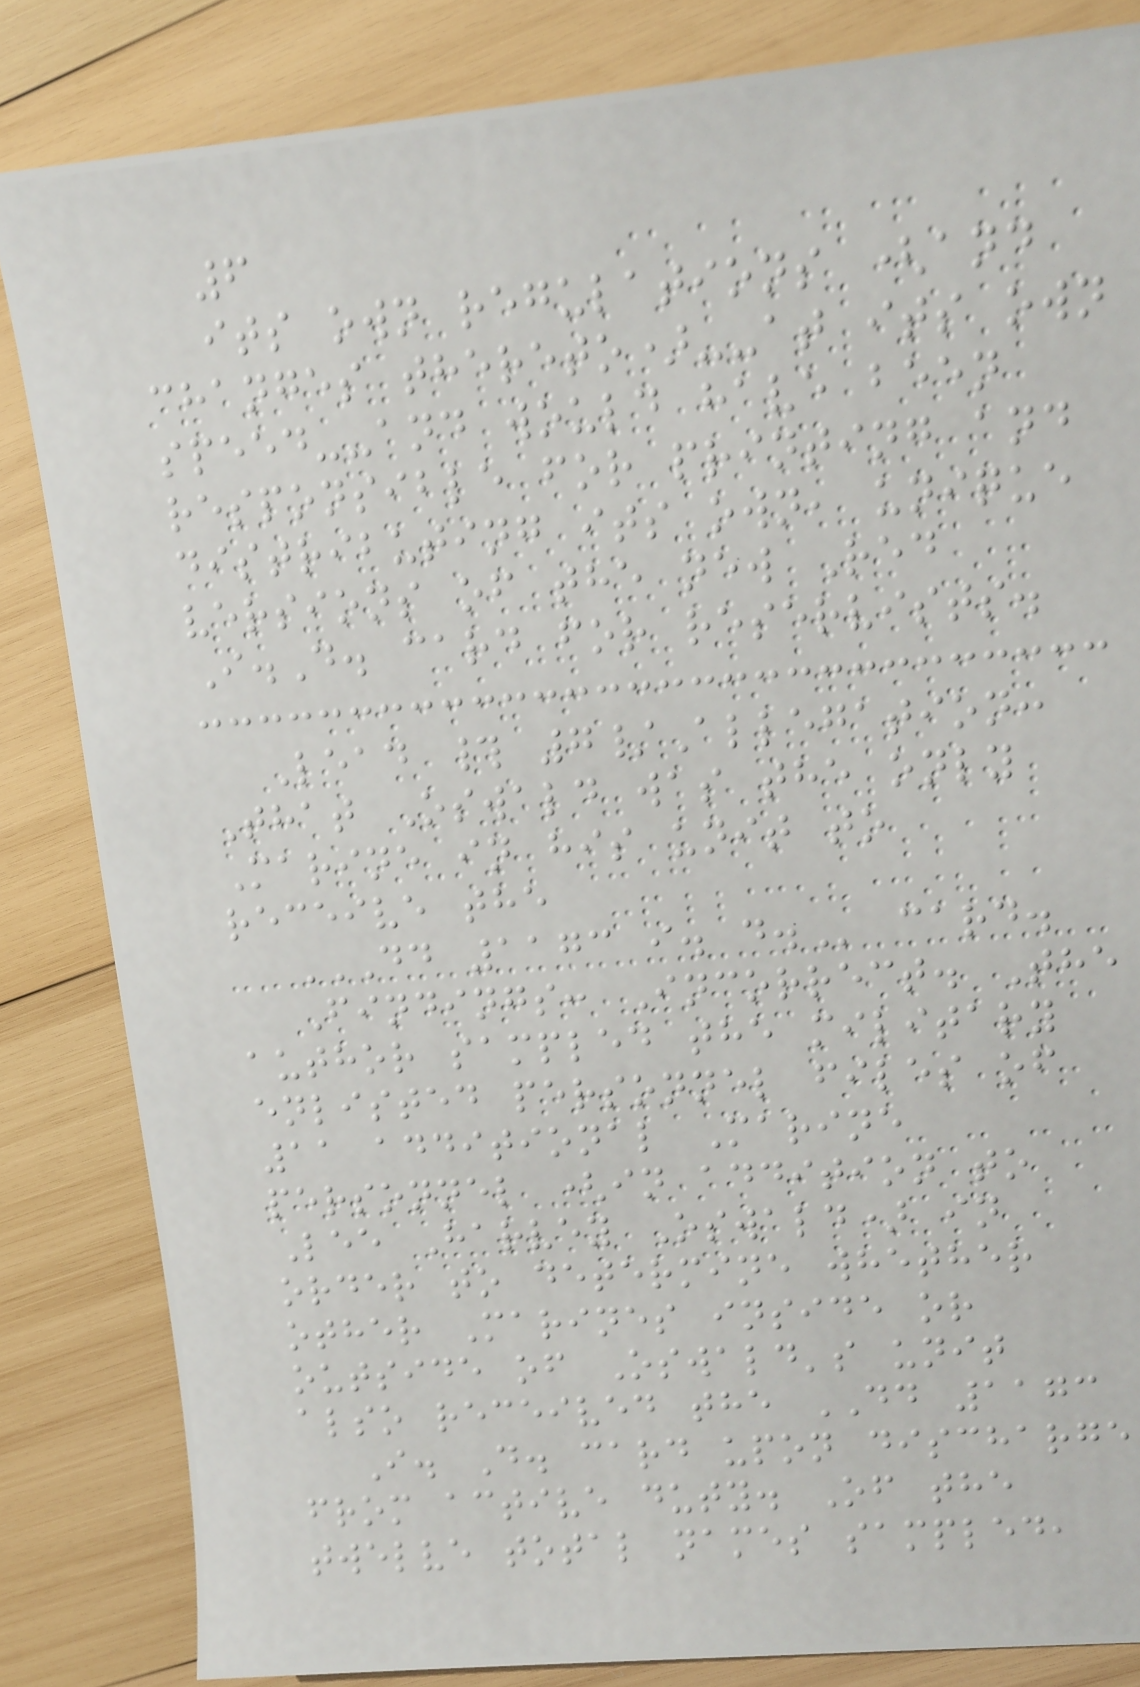6
its own regulations (and
changes thereto)--at its own
speed--and would have been
responsible for printing and
distributing its own, unique
versions of the new Red
I.D. card for reservists.
Lead # 7/Allegation:
That Oswald was the only
Marine in his unit to
receive the
DD 1173 I. D. card.
Findings: Incorrect. The
author sampled the military
enlisted personnel files of
11 additional Marine
personnel (in addition to
Lee Harvey Oswald) in
order to determine whether
other Marines inside or
outside of Oswald's unit
also received the DD 1173
I. D. card upon discharge
from active duty. Of the
twelve total names sampled,
